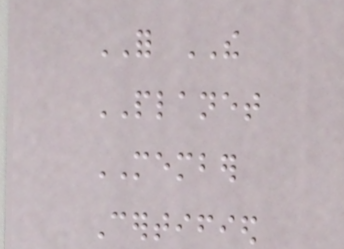FOR THE
PLANET
MEMBER
Certified
